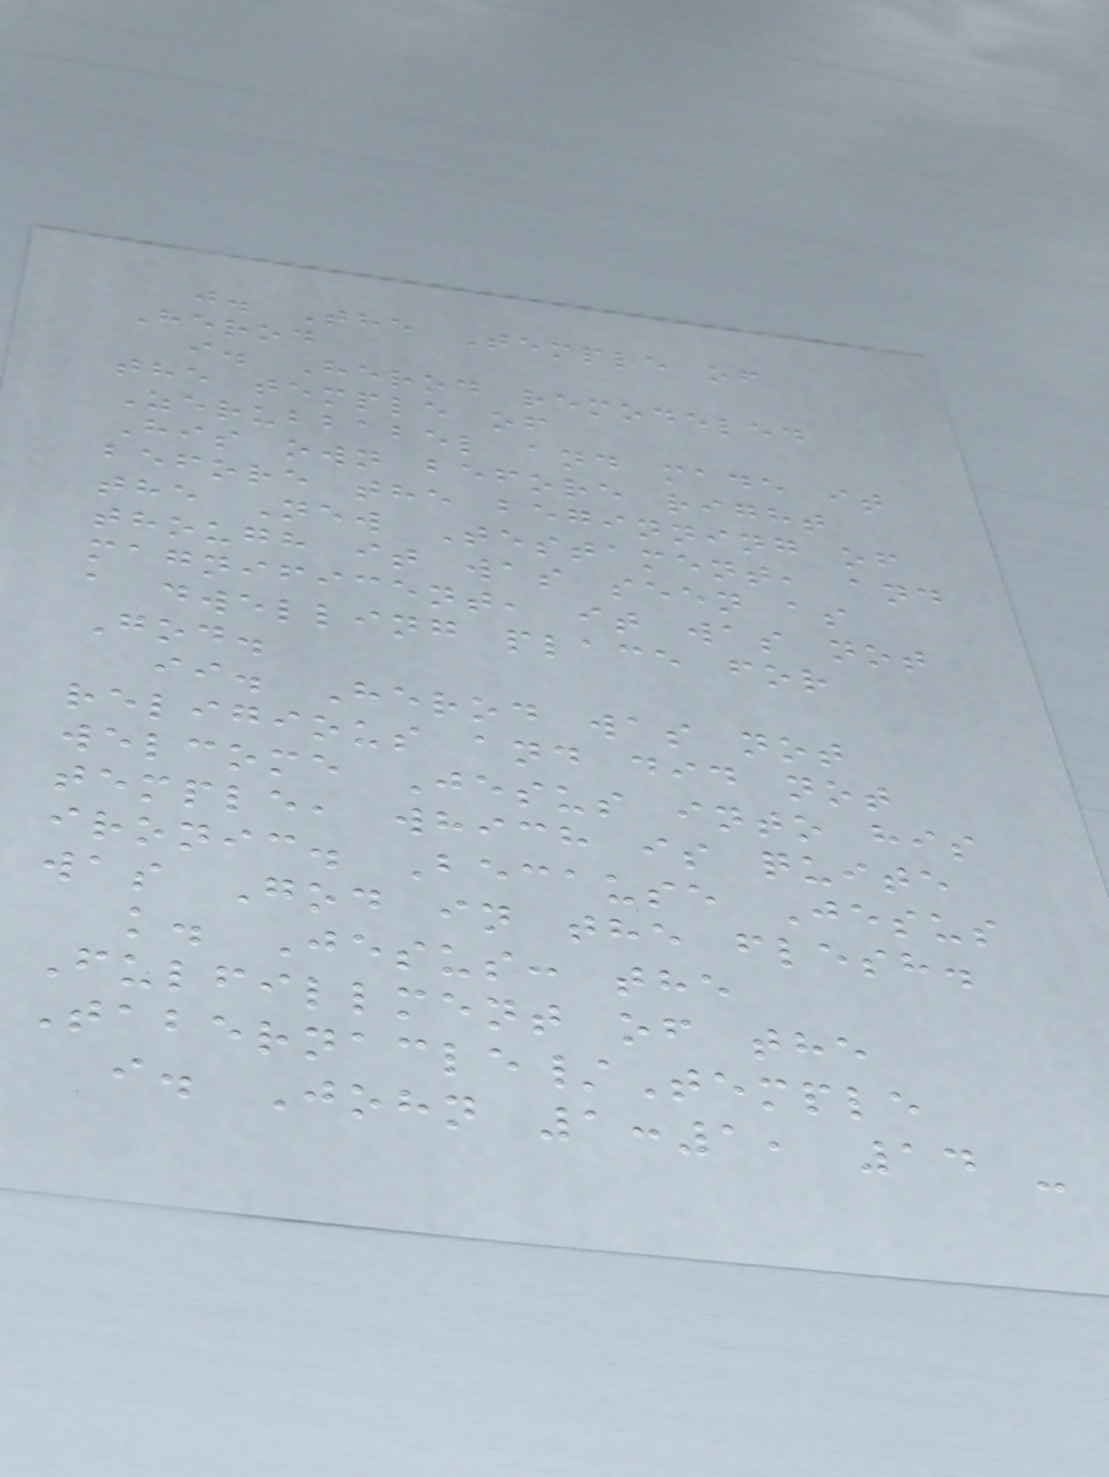j. The Temple of
Herod
i. Herod remodeled
the temple of
Zerubbabel and made it
His own before right
before the beginning of
the New Testament, and
though it was seen as
magnificent, it was not
a dwelling place for
God.
ii. Herod was not
religious and did not
welcome Jesus into his
temple, which is quite
ironic. Because Jesus
was God in the flesh.
k. Jesus: the
Fulfillment of the
Tabernacle/Temple
i. John 1:1, 14 -
